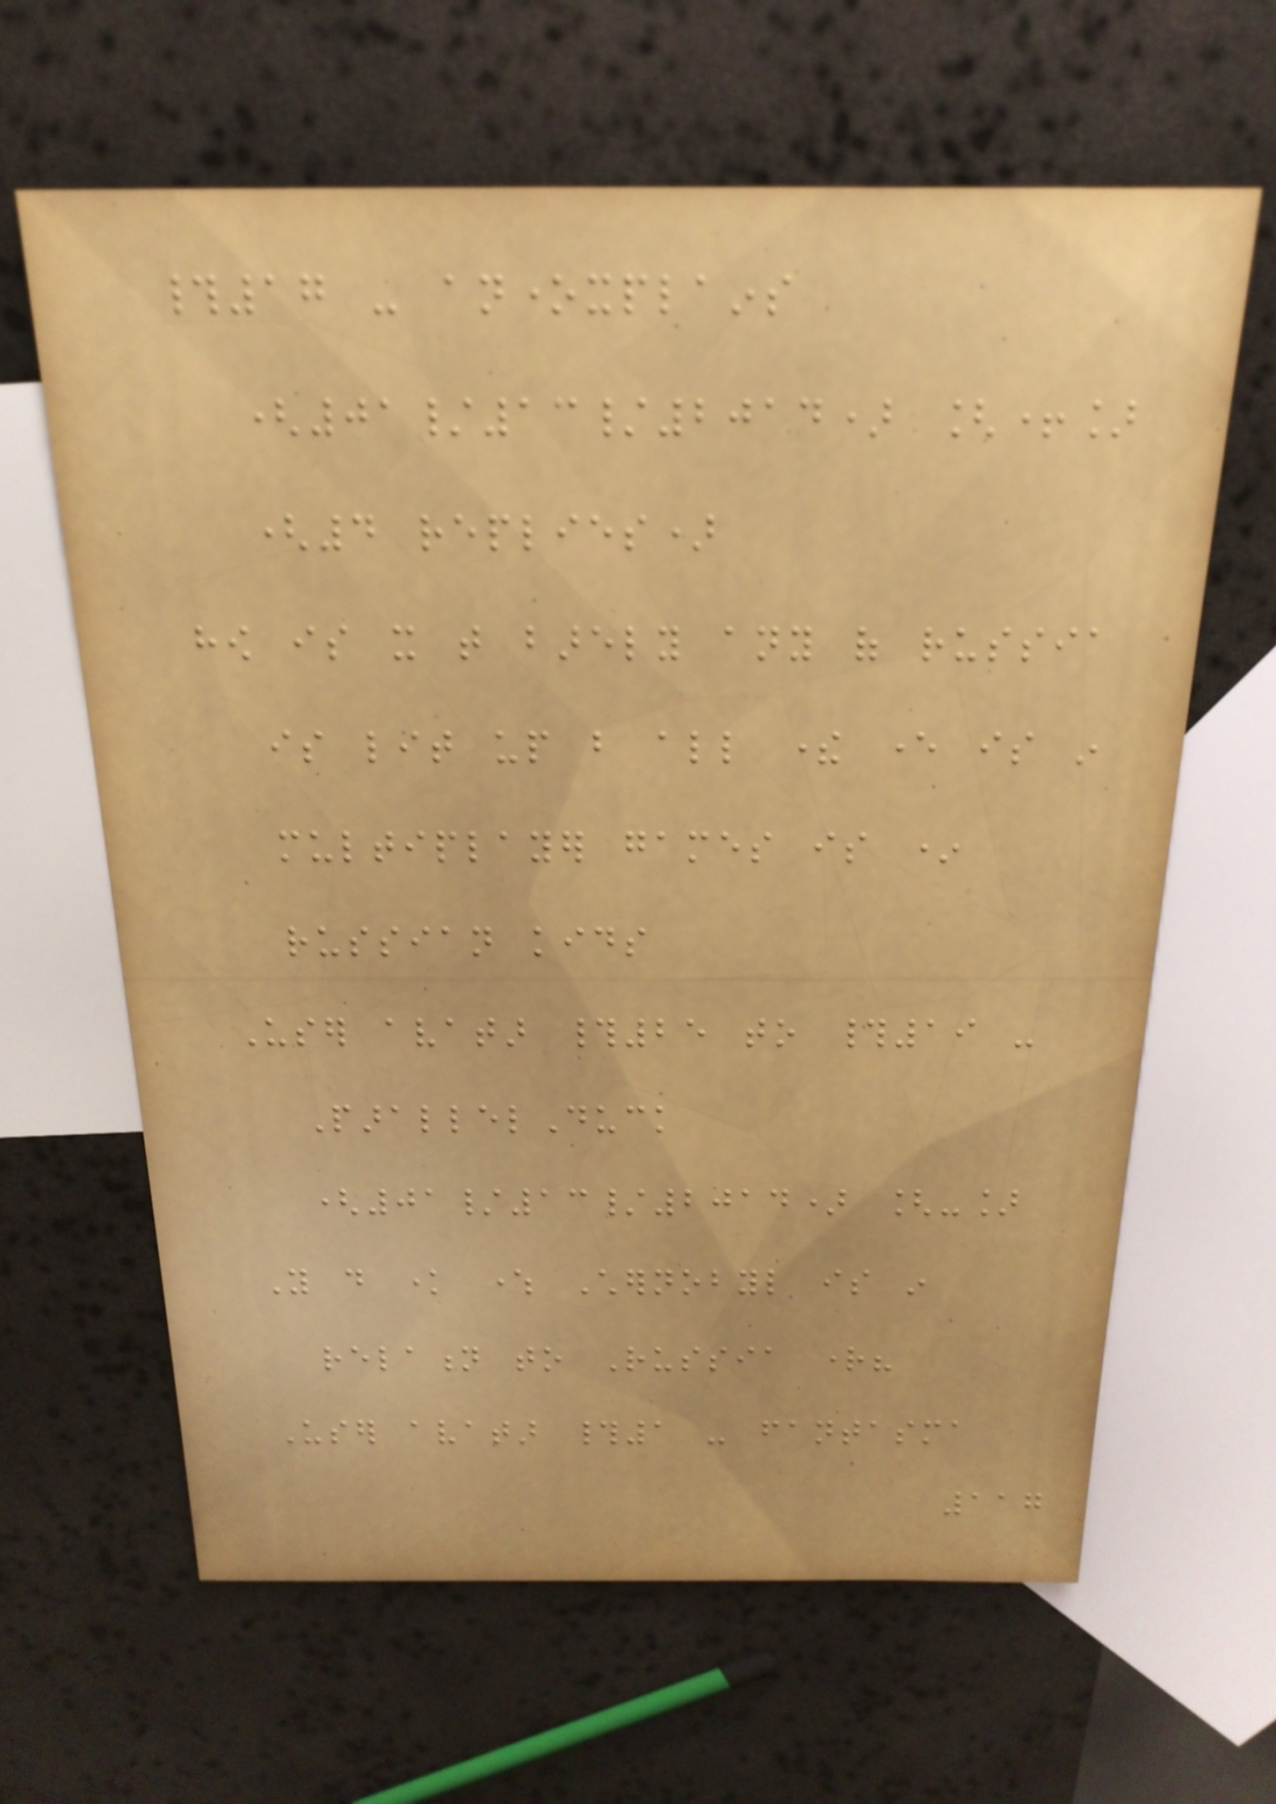#17 - anonexplains
(01/13/2014) [+]
(4 replies)
how is it that barely any of russia
is lit up but all there ever is in
multiplayer games is *
russian kids
User avatar #25 to #19 -
ParallelDuck
(01/13/2014) [-]
You do know where Chernobyl is in
relation to Russia right?
User avatar #1 - fantasma
117
